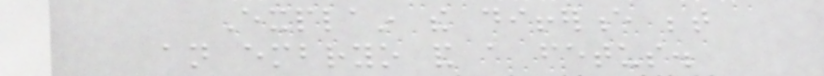Explain the difference between
an embryo and a fetus.
